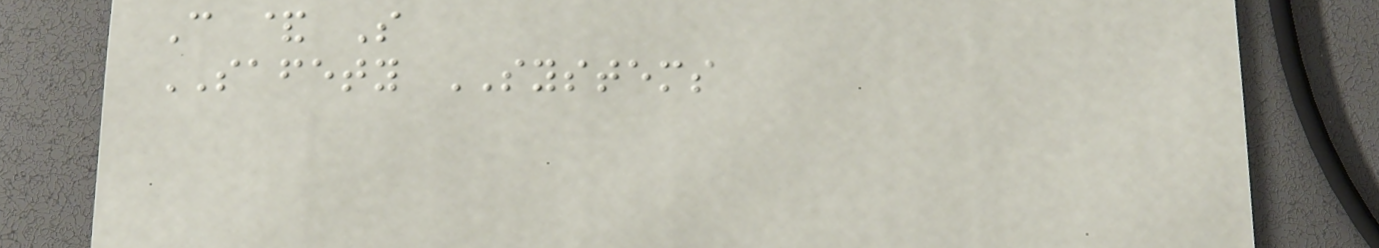C & S
SAFETY SYSTEMS
